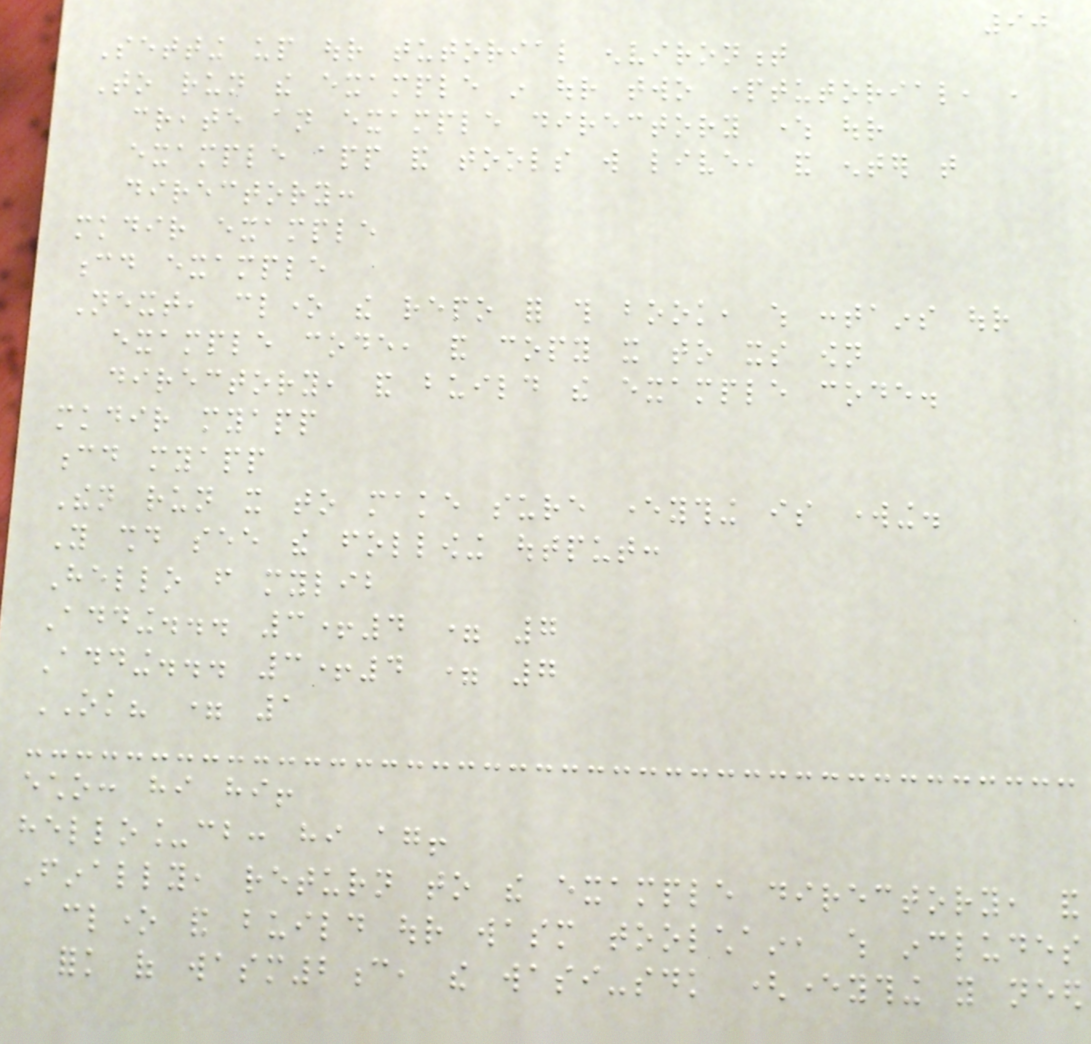90
Setting up our tutorial environment
To run the example in our two parttutorial, ,
create an example directory where our
example app and tools will live, and enter that
directory:
mkdir example
cd example
Next, clone the repo for this book, which contains our
example code, and copy it to its own
directory, and build the example code.
mkdir myapp
cd myapp
Then run it to make sure everything is working.
You should see the following output:
Hello from mylib
Adding... 3+4 = 7
Adding... 3+4 = 7
OK? = 1
echo: hi hi!
hello_cb: hi again!
Finally, return to the example directory, and
clone and build our wasm toolchain, which includes
fork of wasm2c, the wasi-sdk (everything you need
